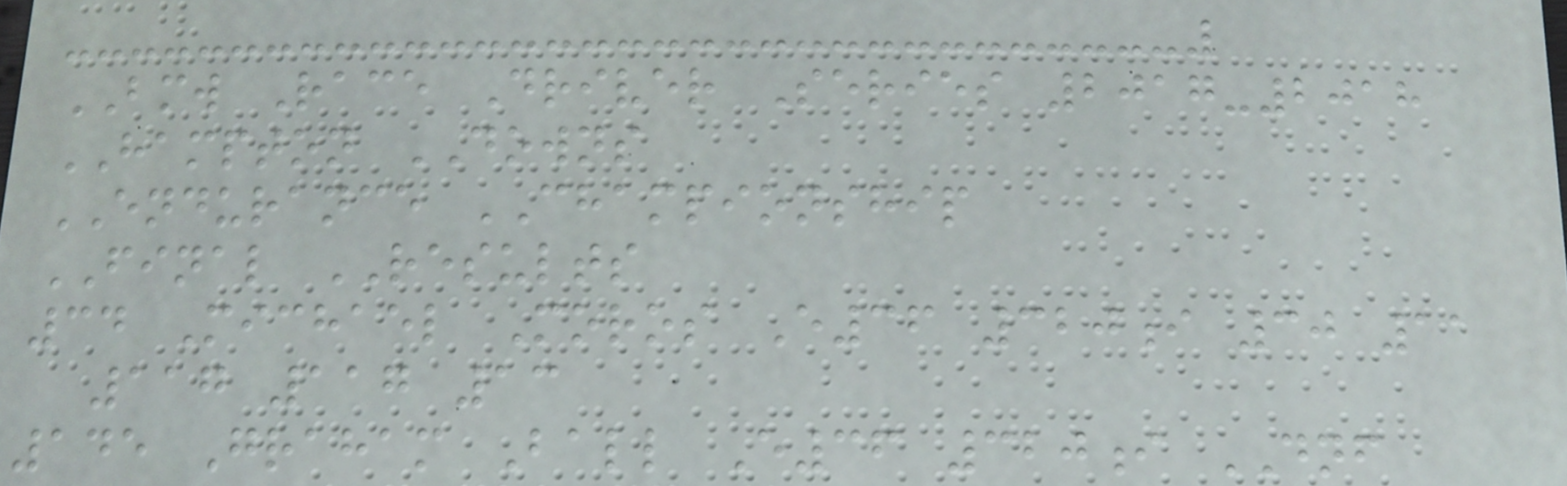BMW Race Driver Series 2017-2018
HAMPTON DOWNS
ENDURANCE CHAMPIONSHIP
FINAL RESULTS
34 Michael Moros E36 320i 30 11
117 117 13
145 Graham Ball E36 320i DNF
